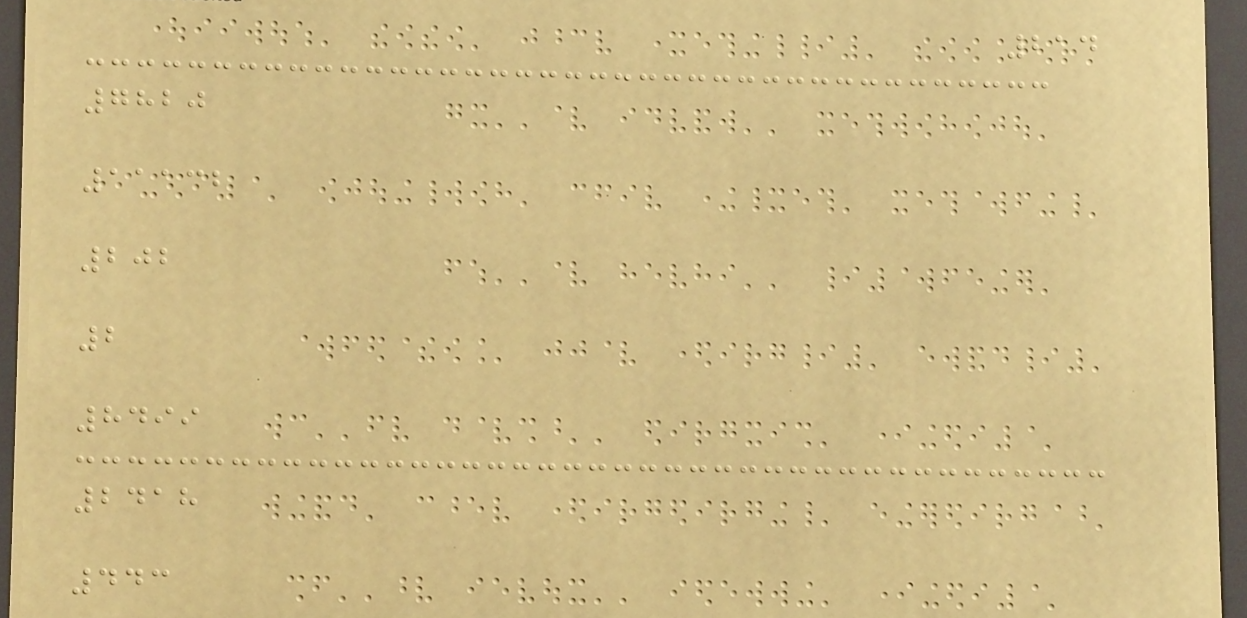214
7820
11132
202
2
8499
2418
443
